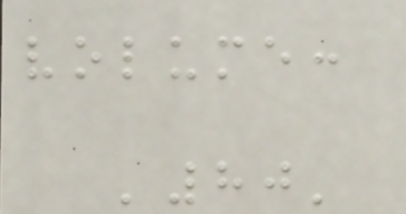volume:
'80'
